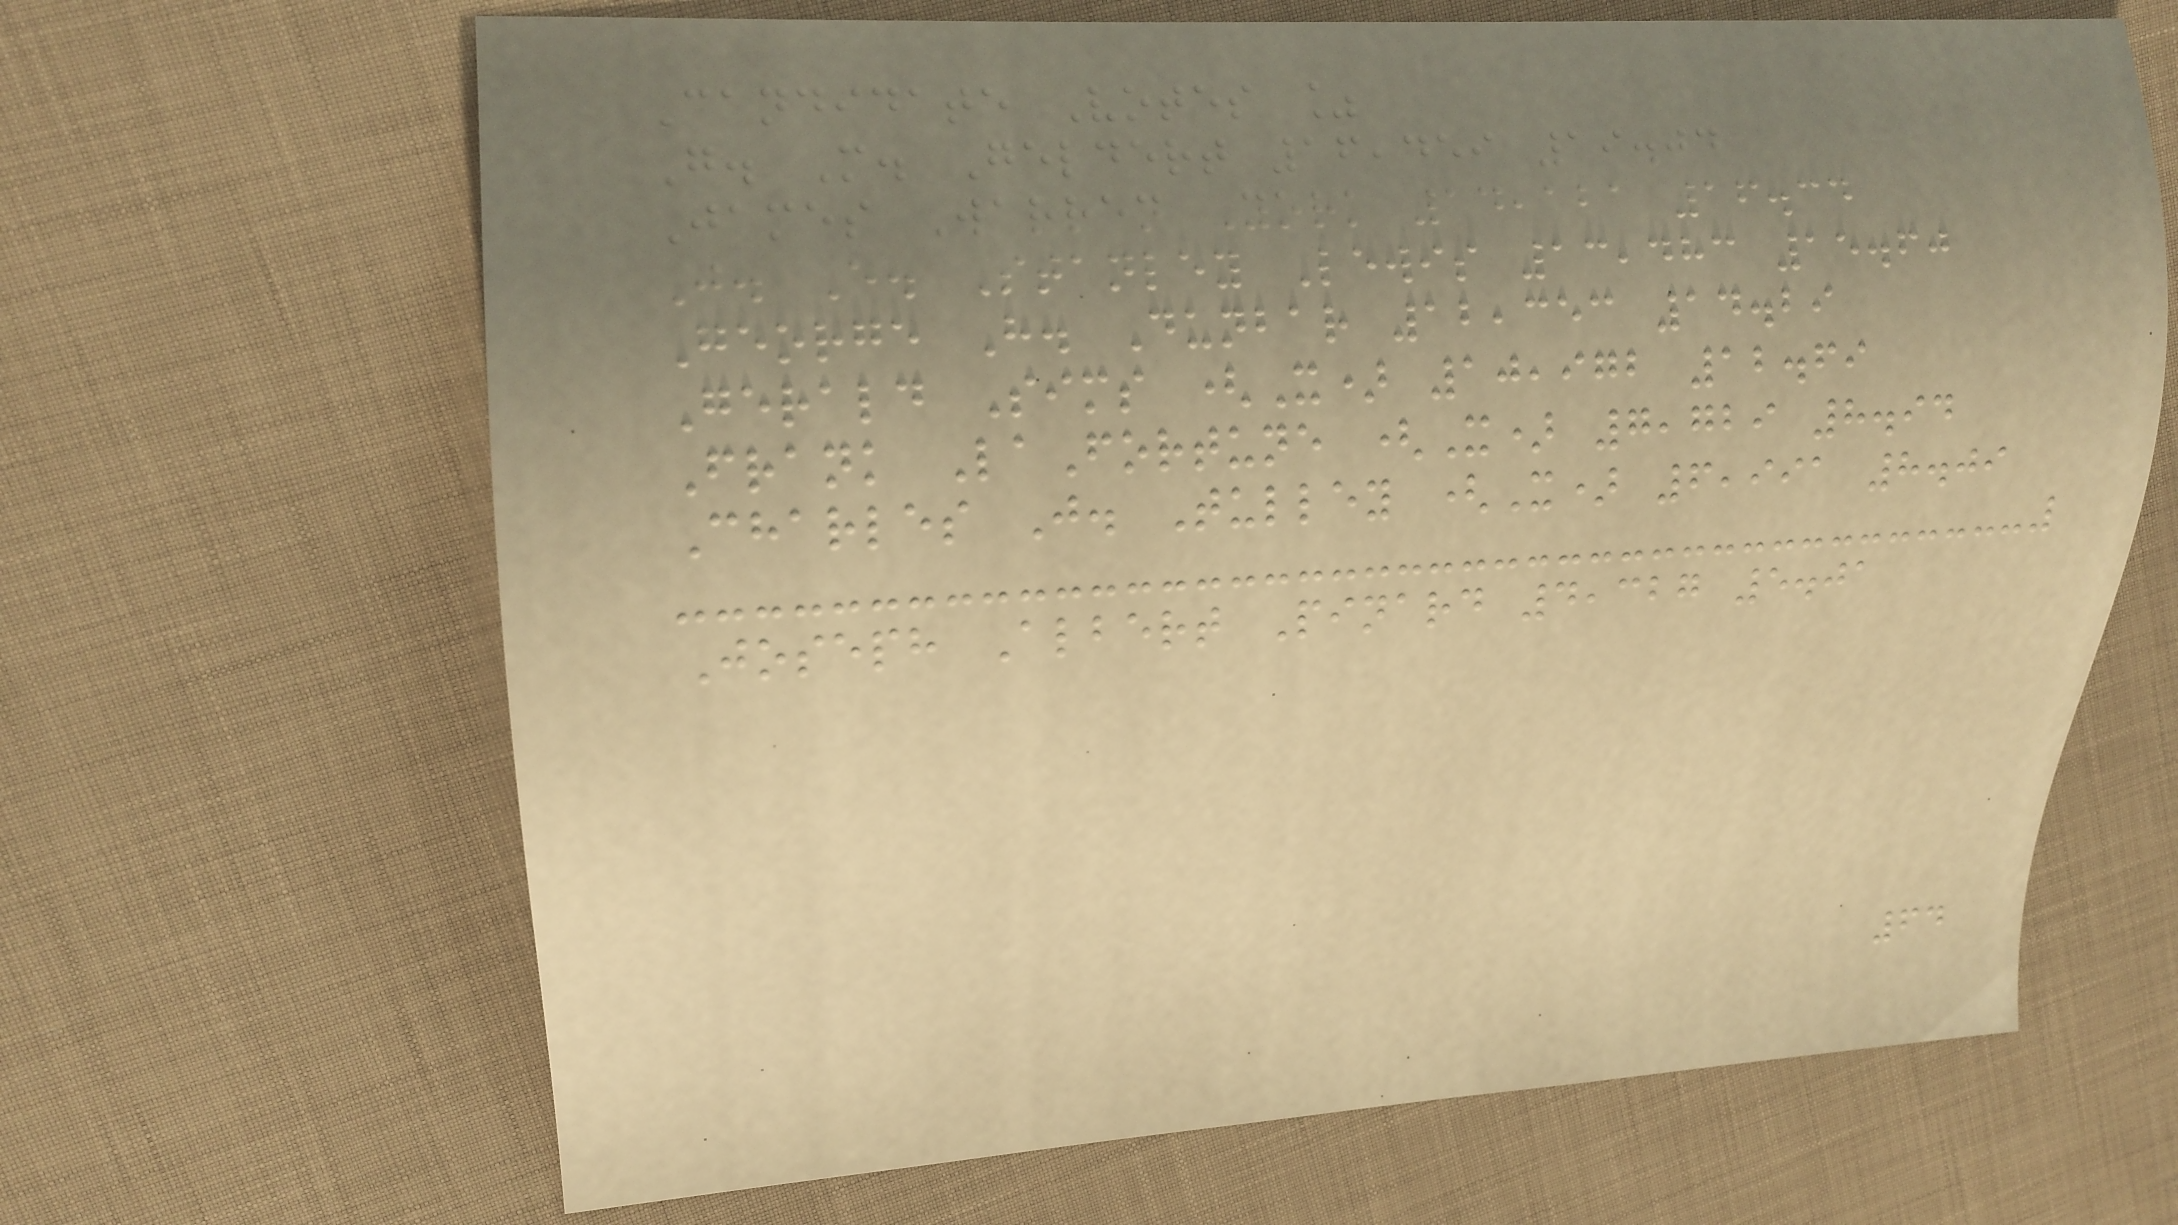Candidate Votes %
G. M. Geldert 16,459 19.04
James Warren York 14,121 16.34
J. E. Stanley Lewis 13,483 15.60
George H. Dunbar 12,353 14.29
Gerald Sims (X) 10,972 12.69
Frank LaFortune (X) 7,729 8.94
Charles J. Tulley (X) 6,991 8.09
Joseph Albert Pinard 4,327 5.01
64
